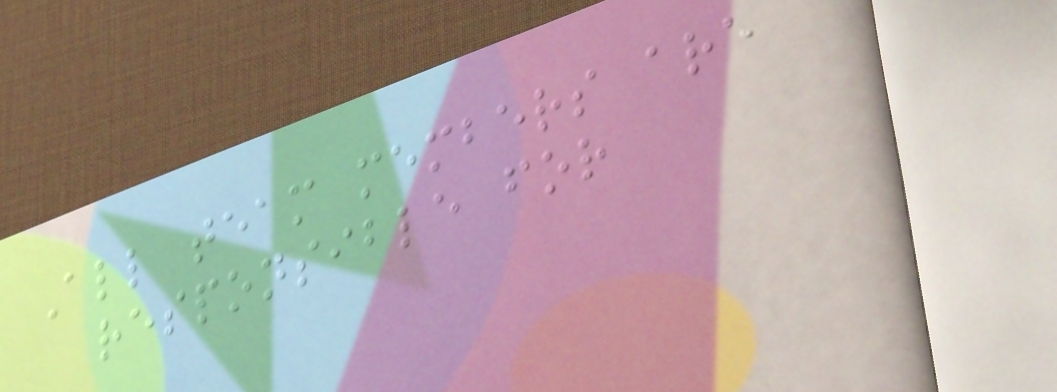All team members are
responsible for
